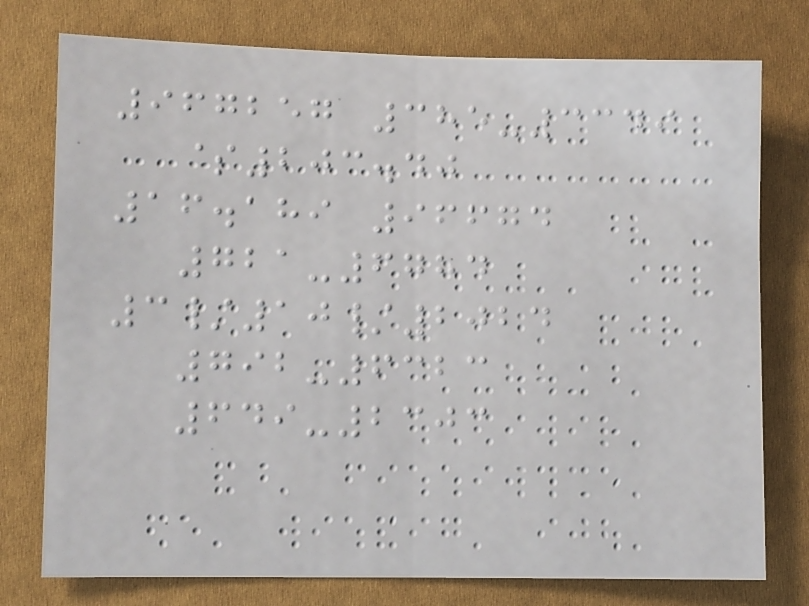967257 385-3349
$203.40
16.189 96674
721-6784
3/10/2024
792-6323
649-2303
